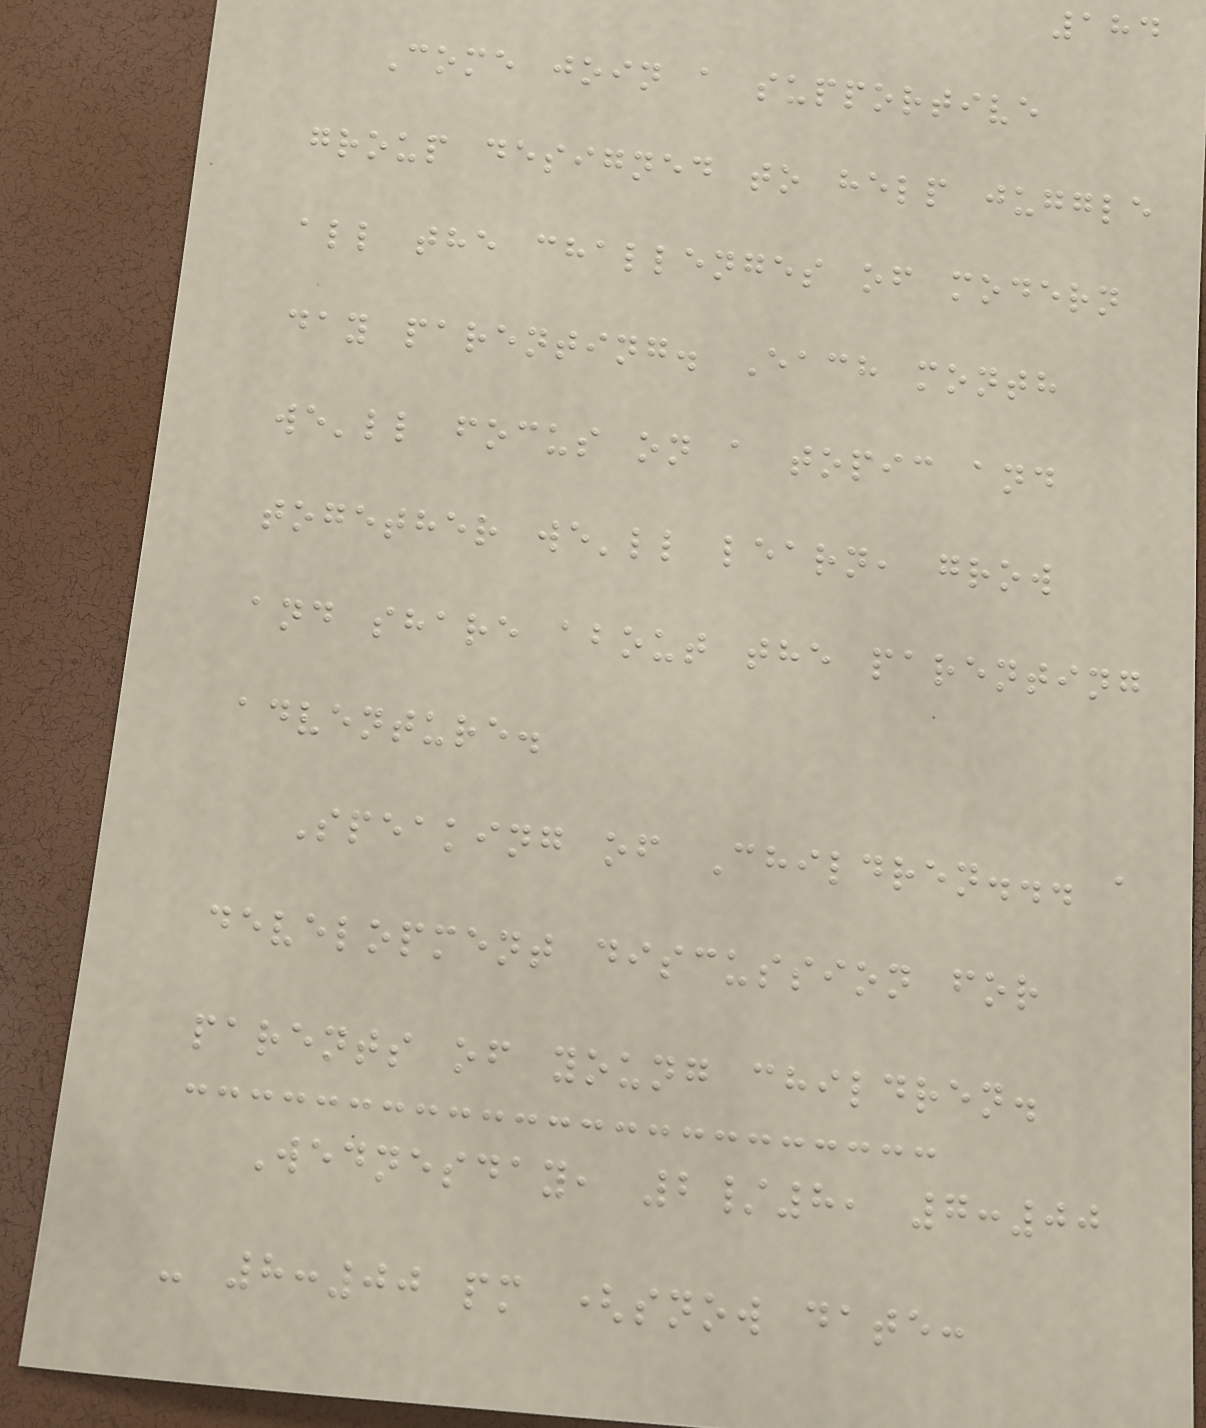184
Come join a supportive
group designed to help juggle
all the challenges of modern
day parenting. Each month
we'll focus on a topic and
together we'll learn, grow
and share about the parenting
adventure.
Speaking of Children... a
development discussion for
parents of young children.
Wednesday, 2/8, 7:00
- 8:00 pm (snow date:
